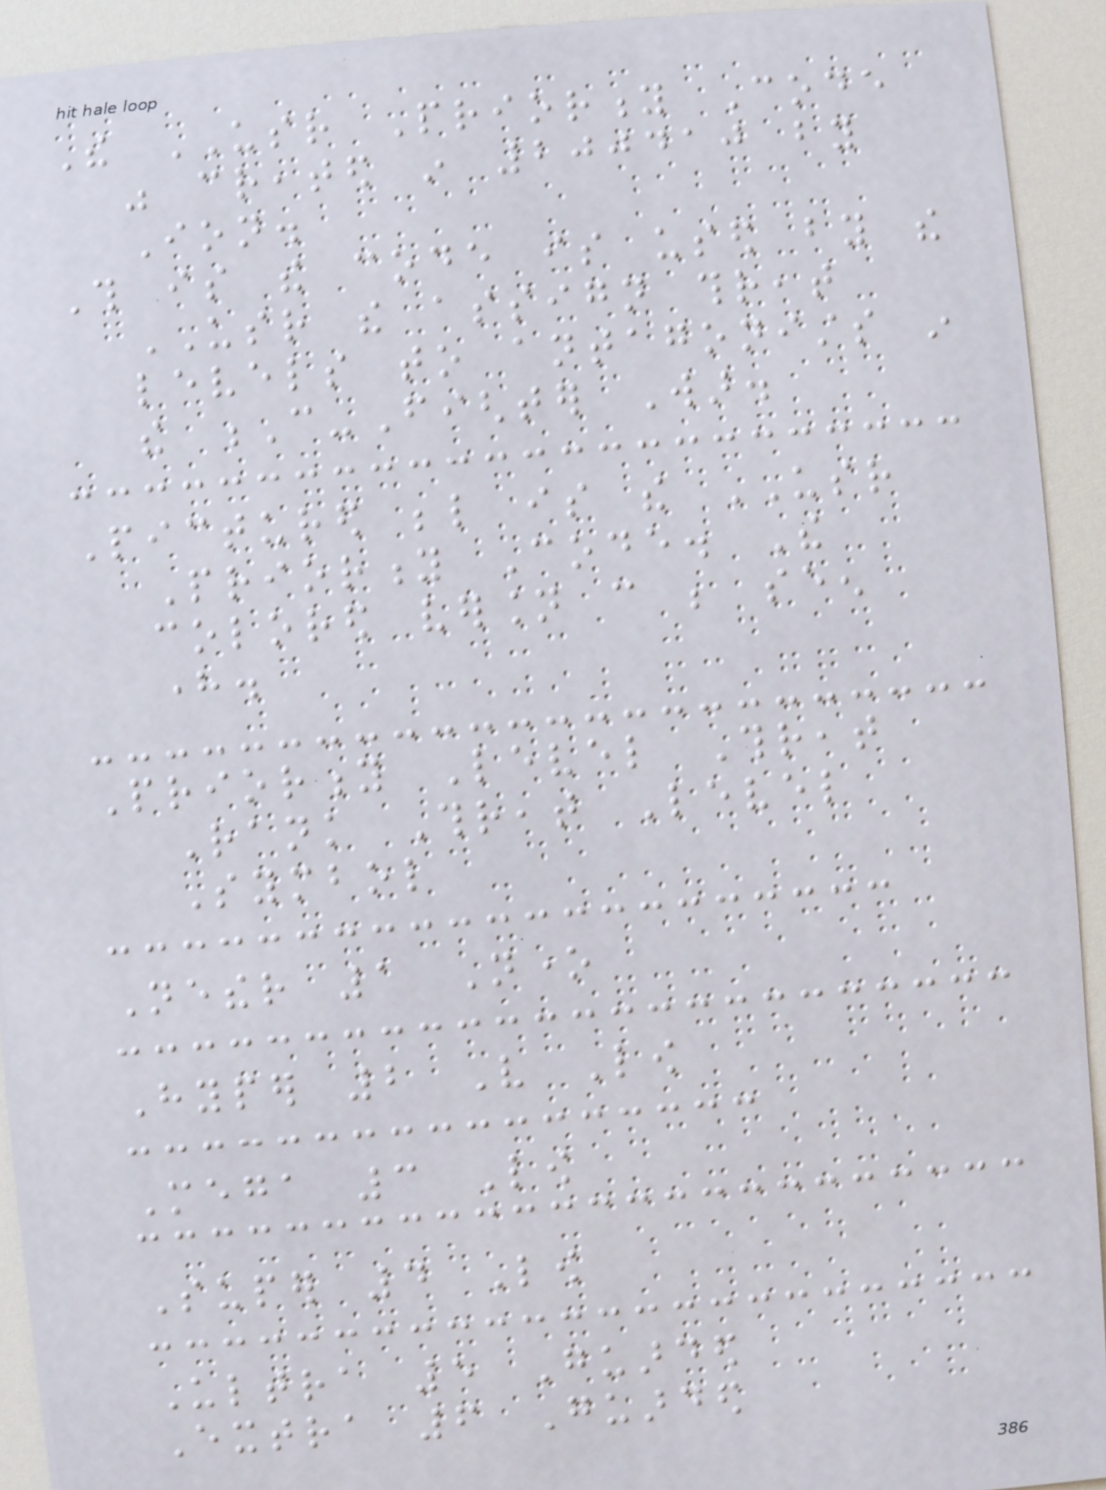The USR Priority Code
was created in 200410 by
Ion.
This is the code is used by the
USR the assign threat
levels to antagonists in
the C-Fighter War.
Pictured below is the USR
Priority Code. The
colored version can be seen
here.
Priority Level Threat
Rank Threat Level
Symbol
Nether 1 None
Hyper 2 Very Low
Mega 3 Low
Super 4 Low
Ultra 5 Guarded
Extra 6 Guarded
